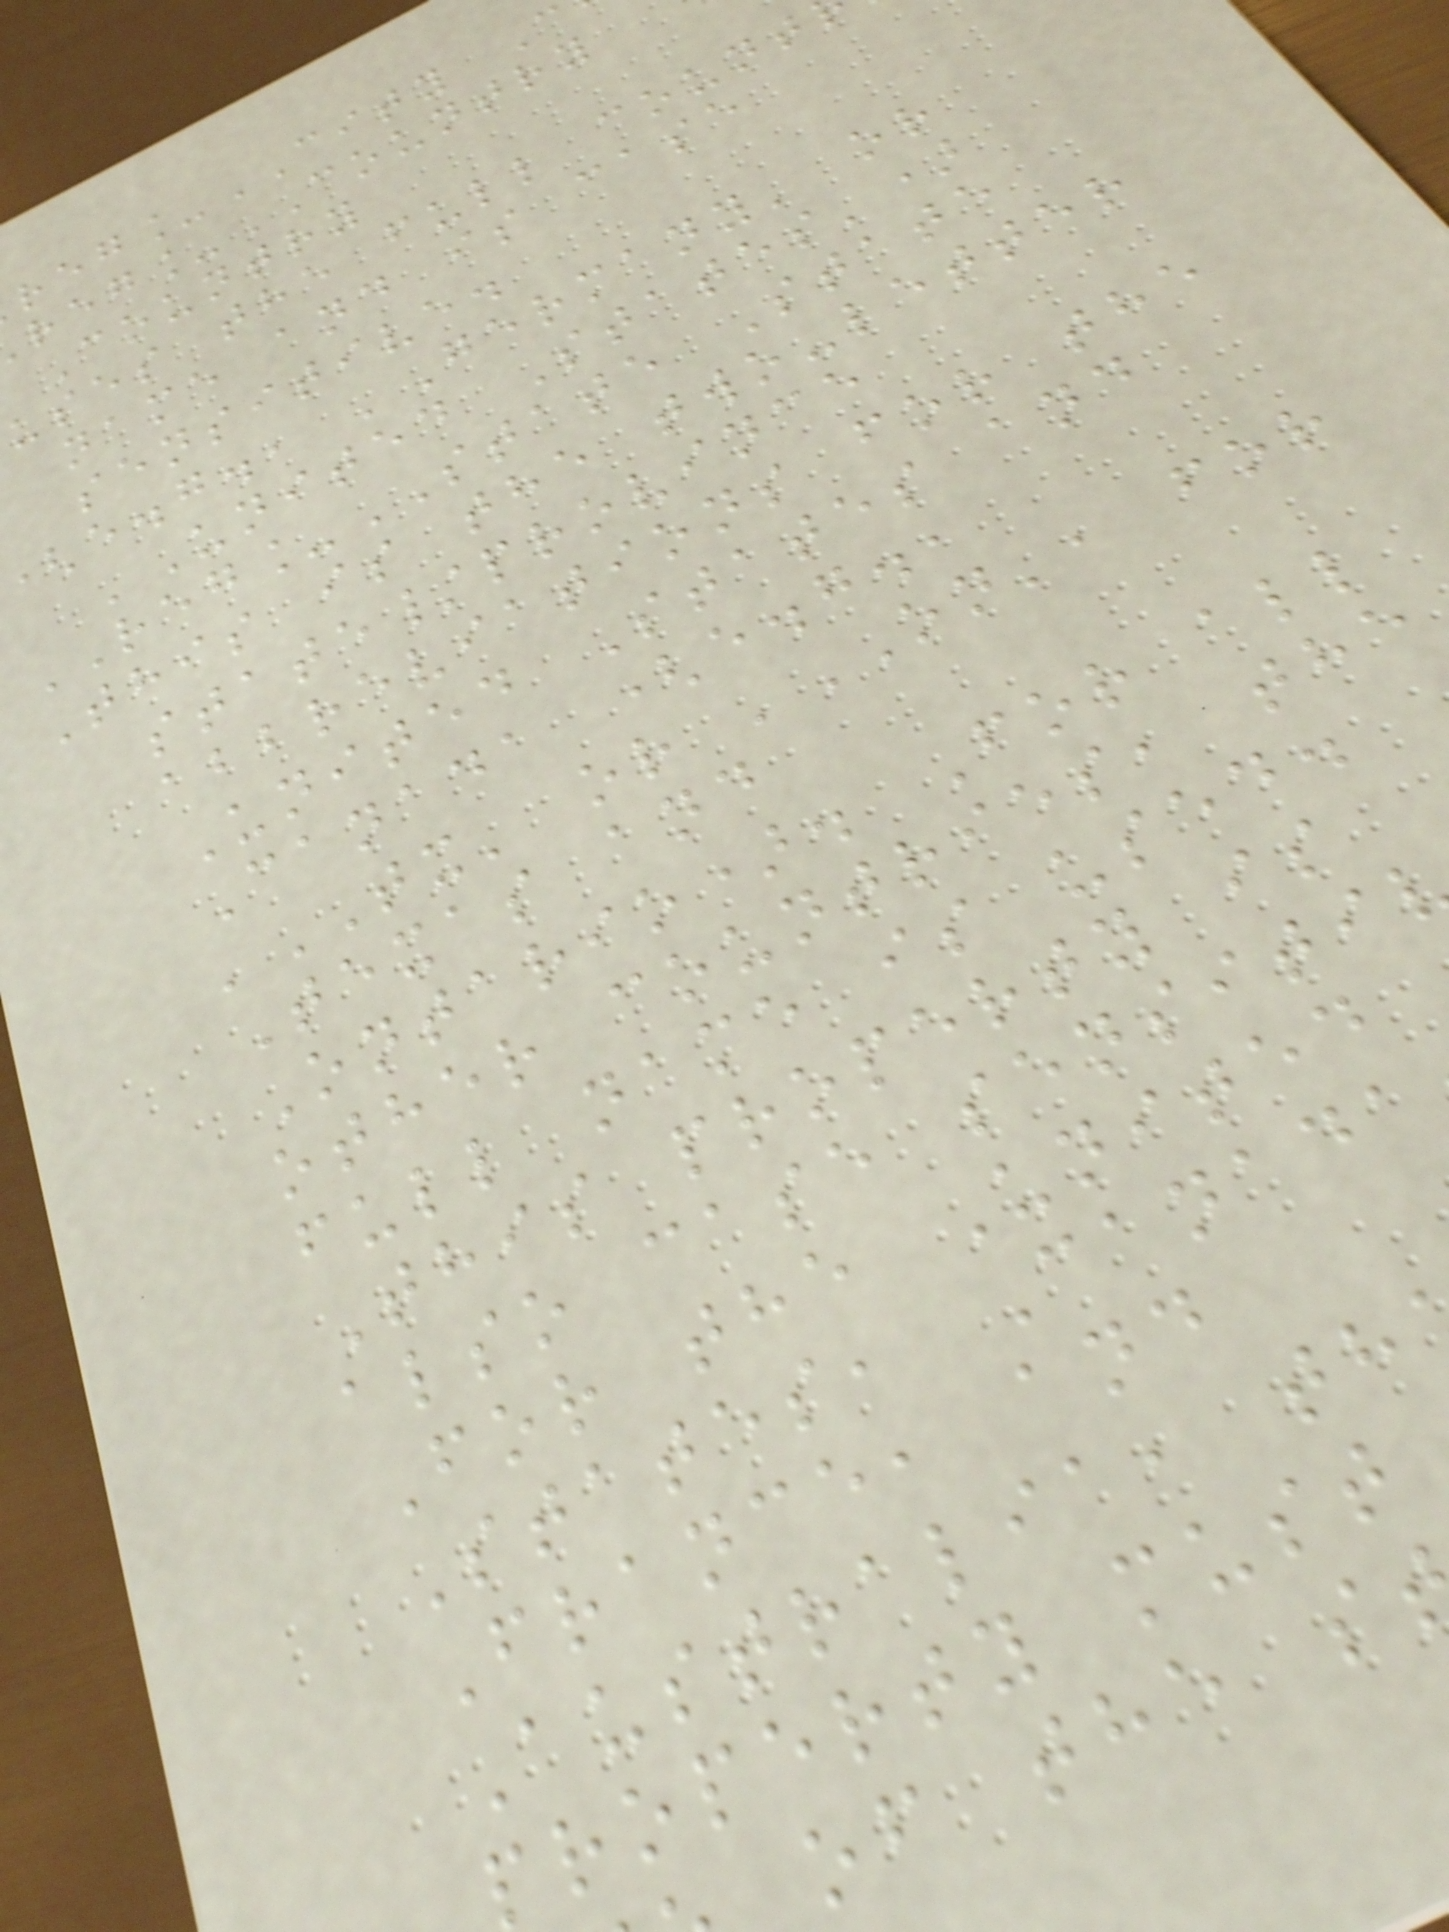_CITY C
_COUNTRY
Country
uses the full count
name and is case
sensitive.
e.g., 'Germany' or
'United States')
REG_STATE State
This is the two-letter
state/province
abbreviations for the
United States and
Canada (e.g.,
'TX' or 'ON', for
Texas and
Ontario). For all
other countries, the
full name is used.
This property is
also case sensiti
For the United
States, Canada
France, and
Australia, th
property must
of the s
